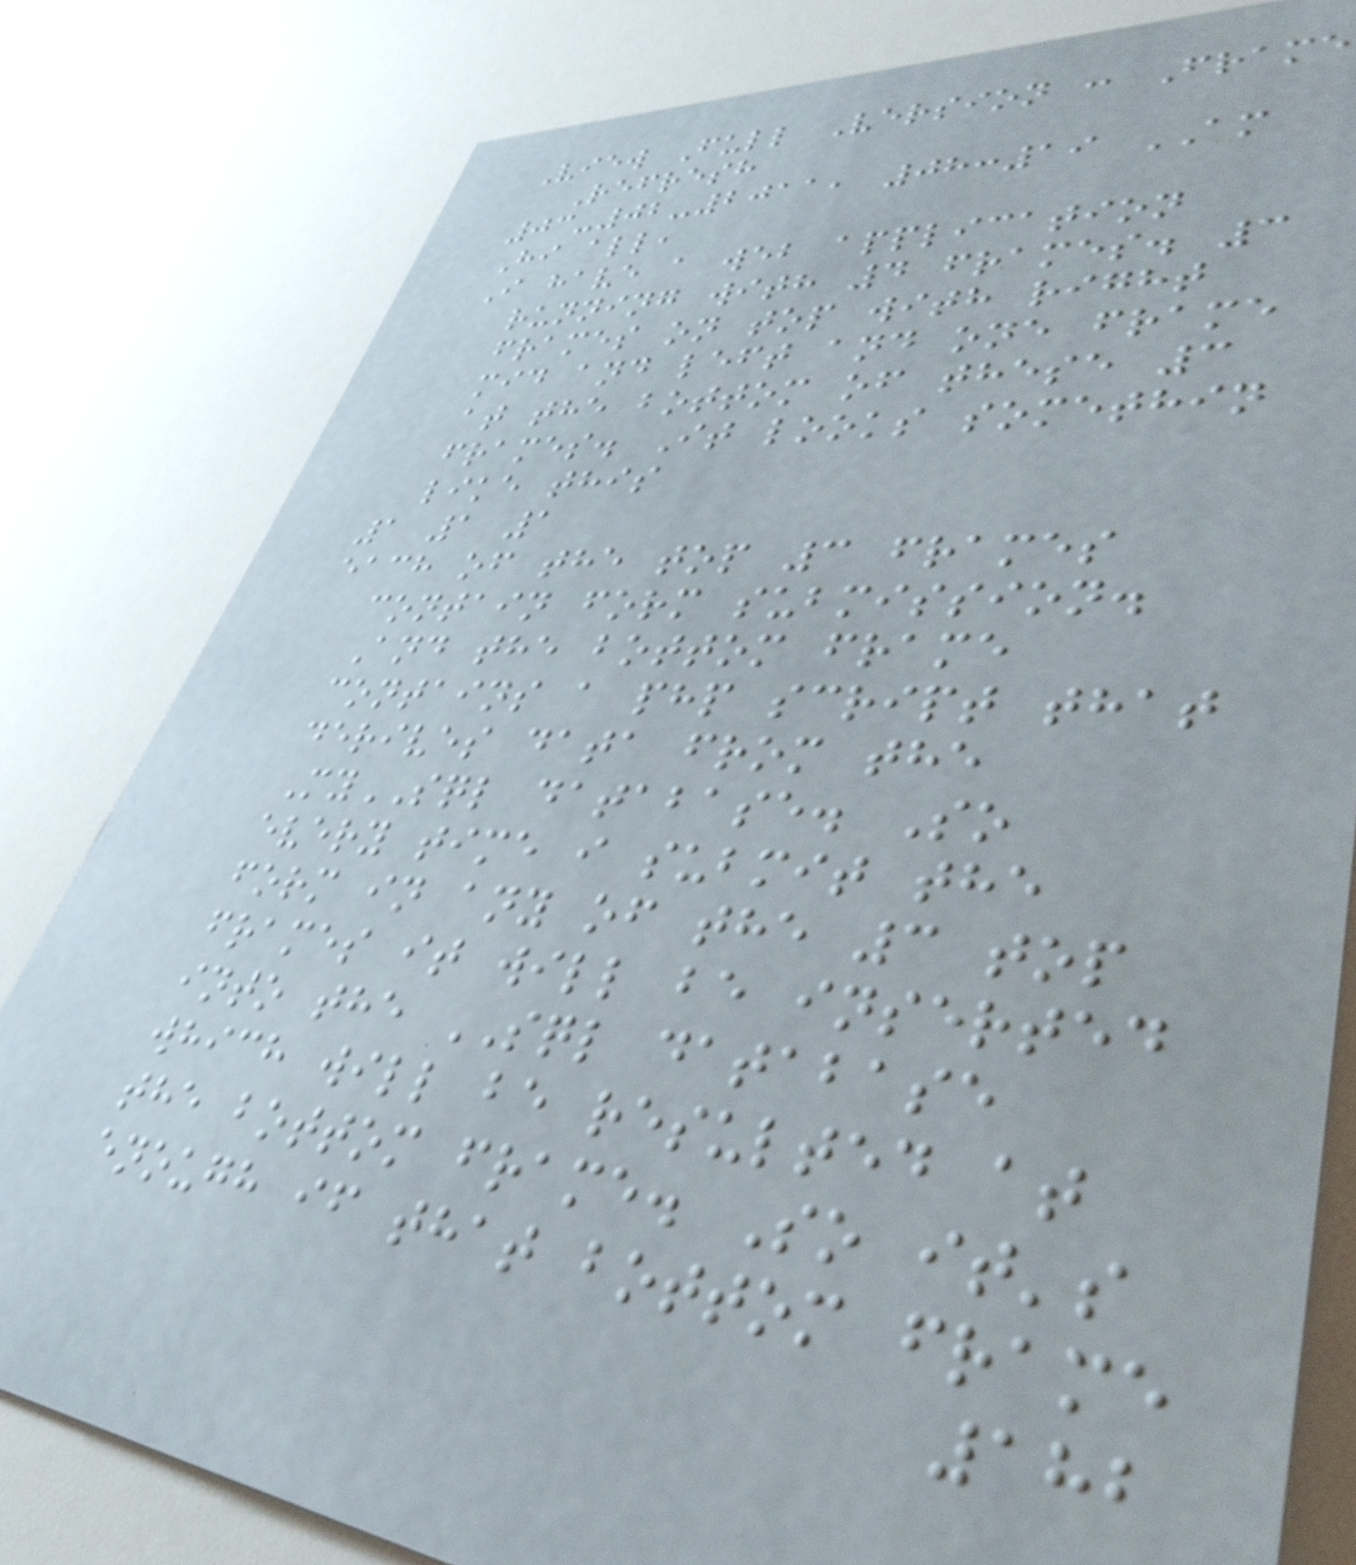View Full Version : Frame
Refresh
03-02-2011, 08:19 AM
Hi all,
I have a web application
running with 4 frames. 3
frames on top with right
mid and left and one frame
at the bottom of these 3
frames. It looks somethin
like this
1 1 1
each of the top 3 frames
contain form submission.
And the bottom frame
contains a php script that
derives data from the
MySQL database. So
every time i submit the
form in any of the 3 top
frames it will be inserted
into the SQL database
which will be resulted at
the bottom frame. So it's
enough if that bottom frame
182
